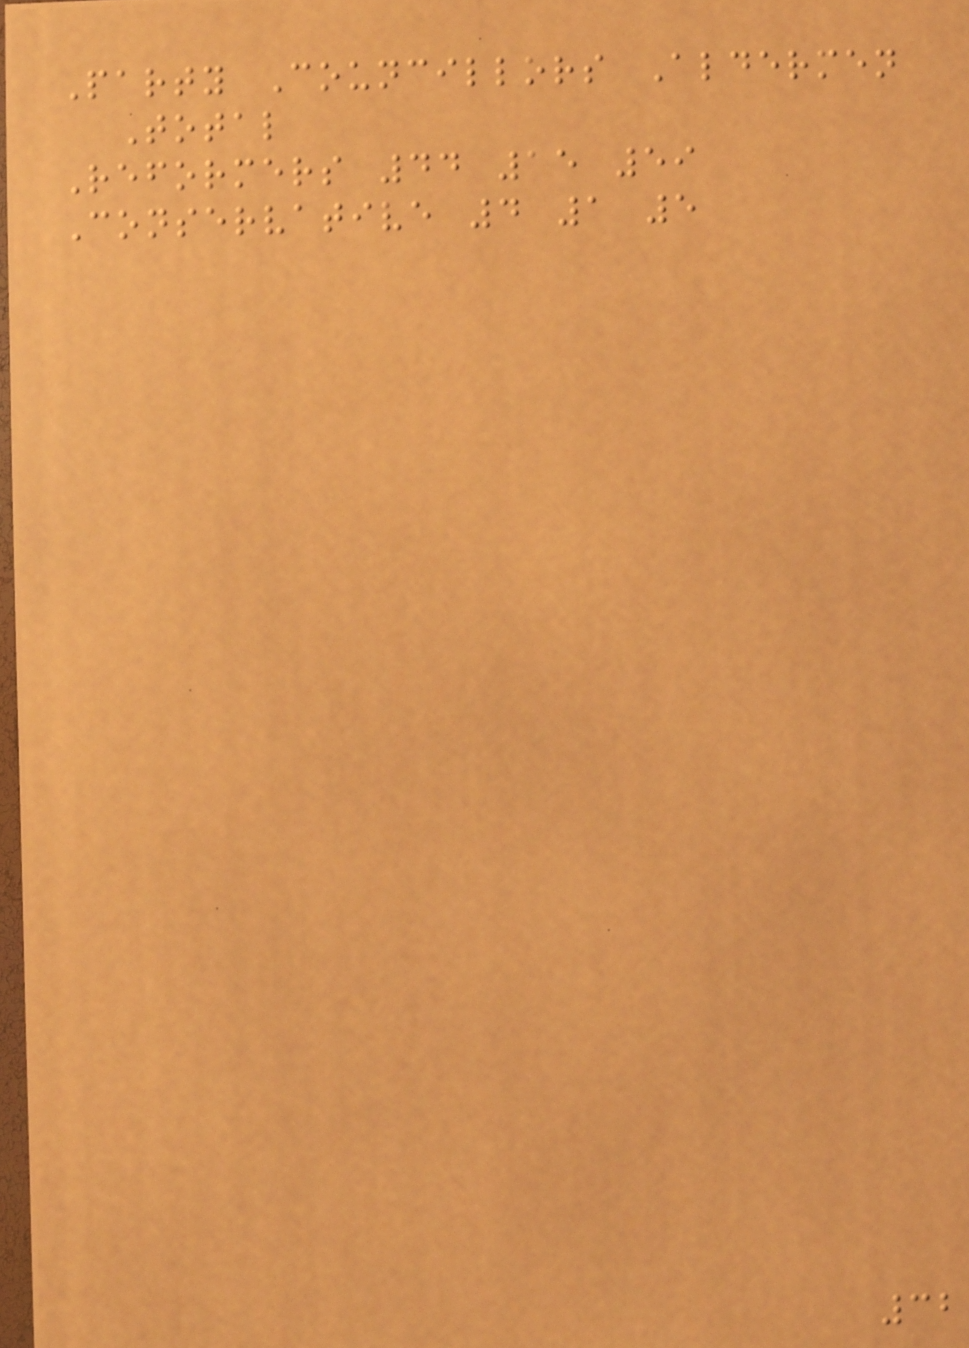Party Councillors Aldermen
Total
Reformers 44 15 59
Conservative 4 1 5
32
